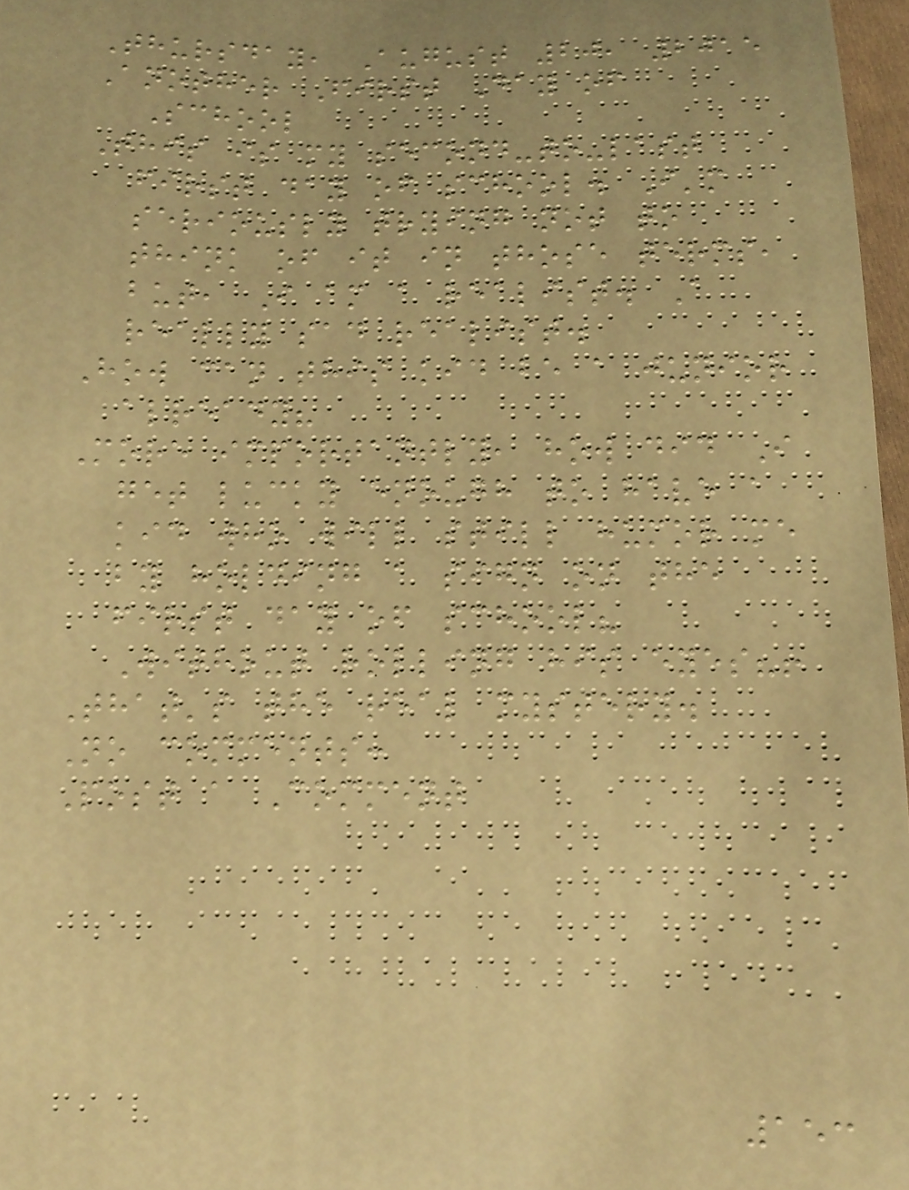Thursday, August 20, 2015
Another First Day of
School
This is my second-to-last
first day of school. I'm
seriously trying not to
think of it in those terms,
but, I am a realist. A
really sad realist.
How can this kid be a junior
already?
More importantly, how did I
get lucky enough to have a
kid who will still humor me
by holding a sign on the
first day of school?
Without rolling his eyes?!
That's the real mystery.
No comments:
Post a Comment
153
